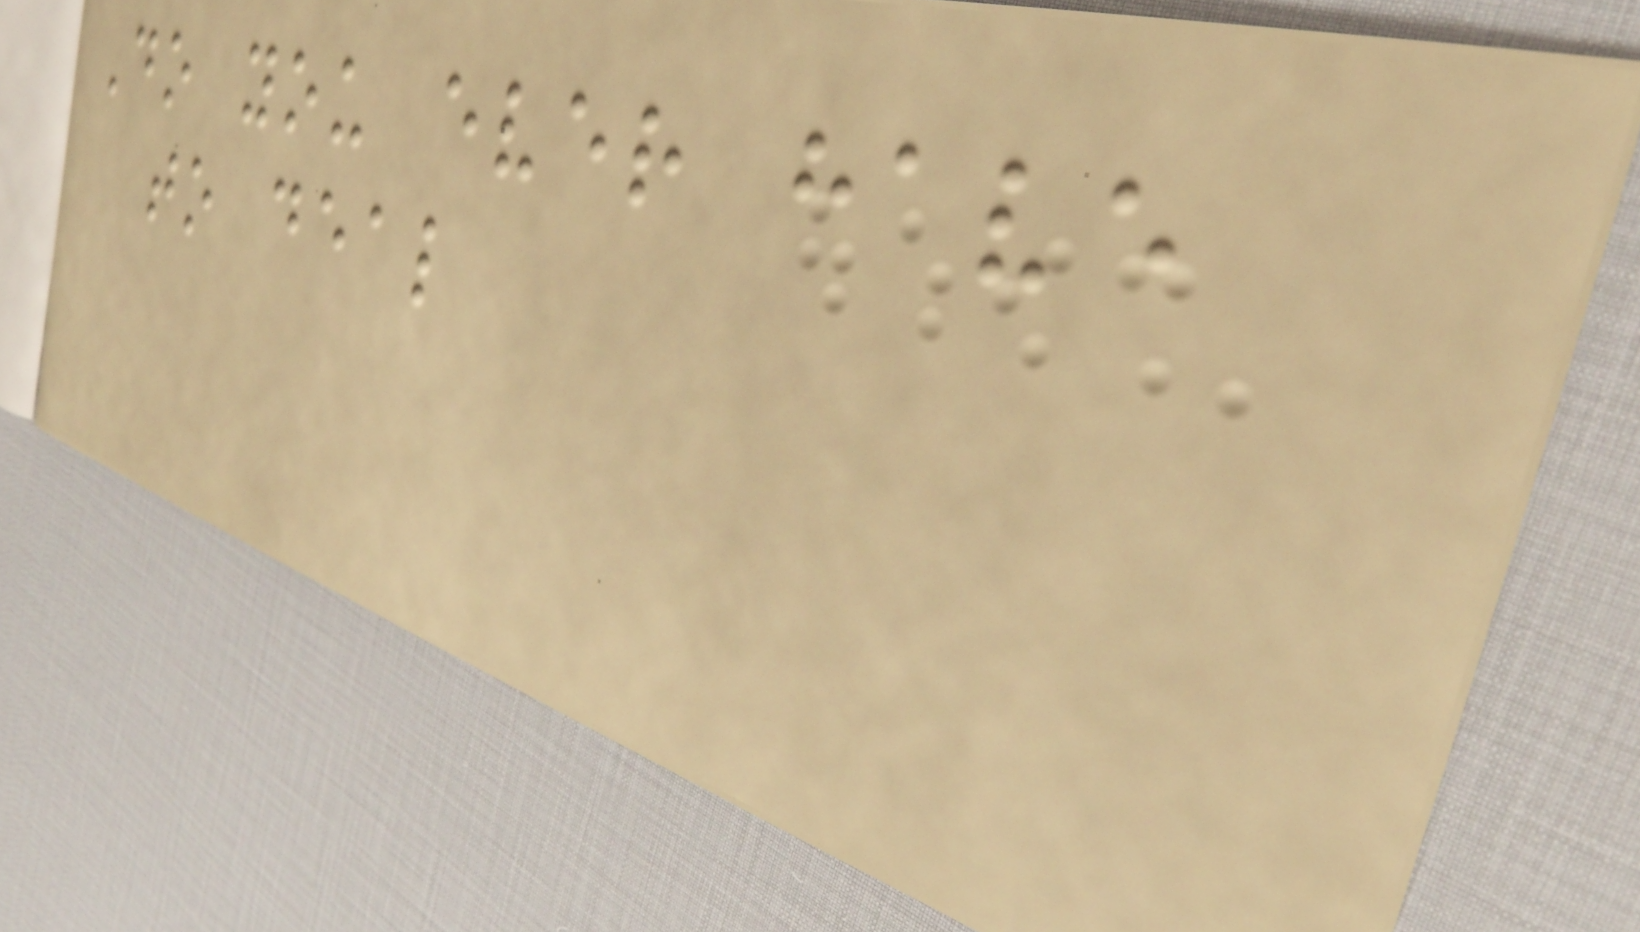Do you ever have
to deal
